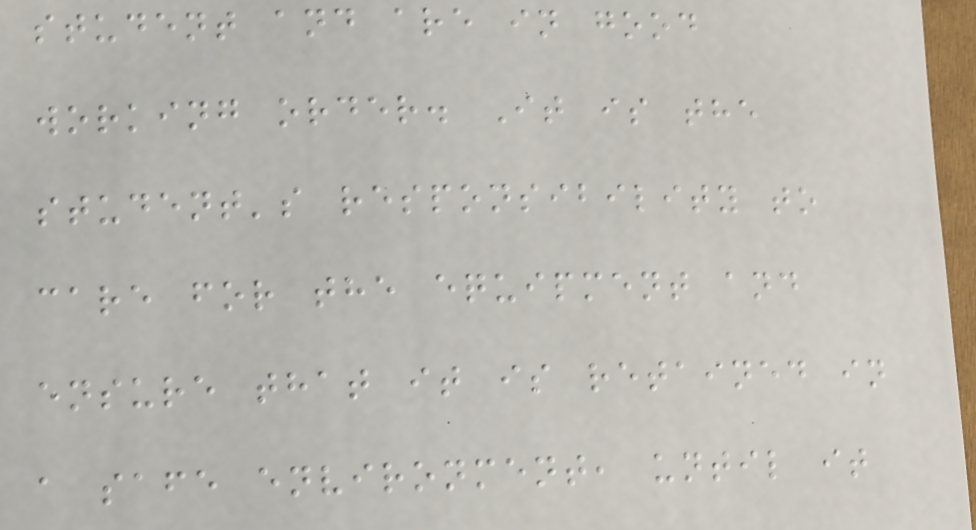student and are in good
working order. It is the
student's responsibility to
care for the equipment and
ensure that it is retained in
a safe environment, until it
